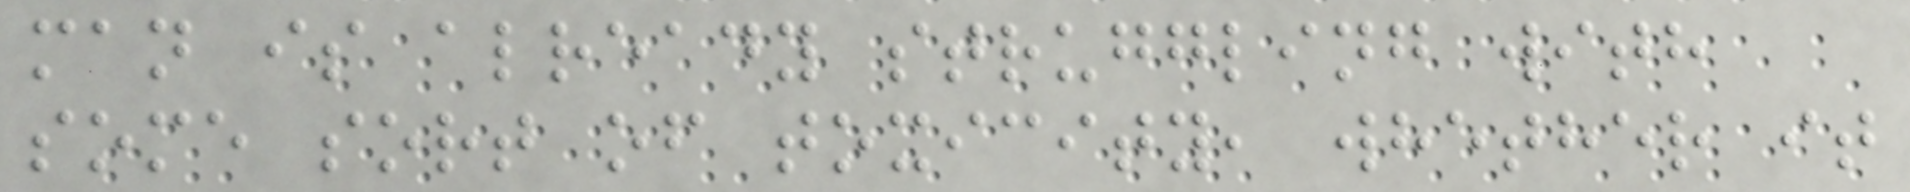man is already struggling with
some sort of toxicity, whether it
